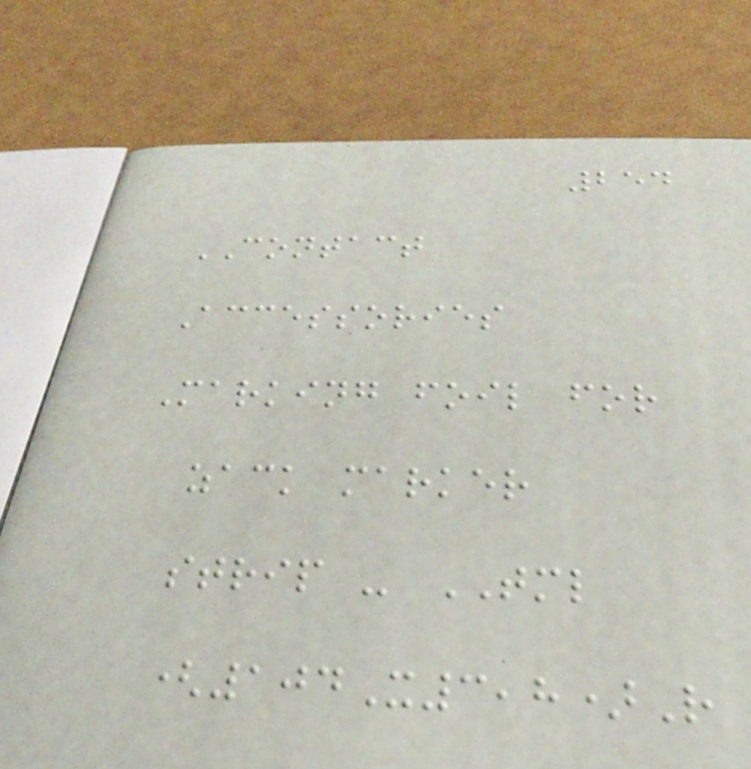254
CONTACT
Accessories
Marking foil for
zack marker
strip - TML
(104X3,8)R
